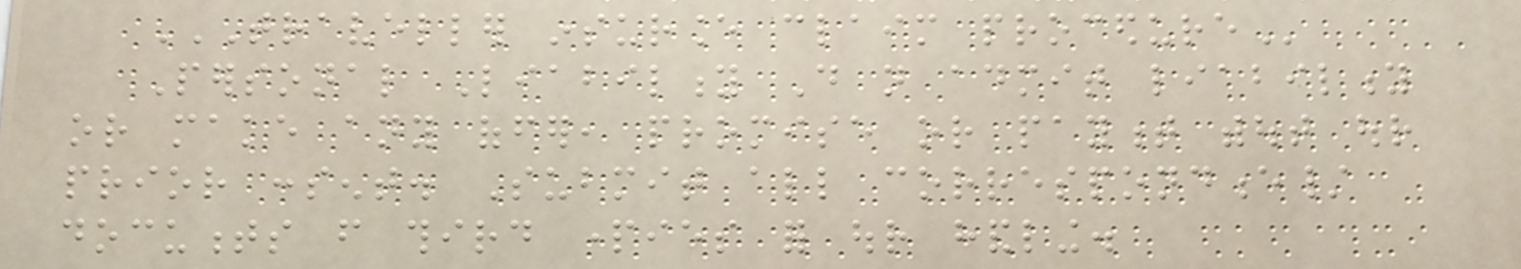TRAVELLER INSURANCE CLAIM PROCEDURE
Personal Liability Do not admit liability
or make any offer, promise or payment without our
prior consent. Submit all correspondence/
documents from third parties for our handling.
